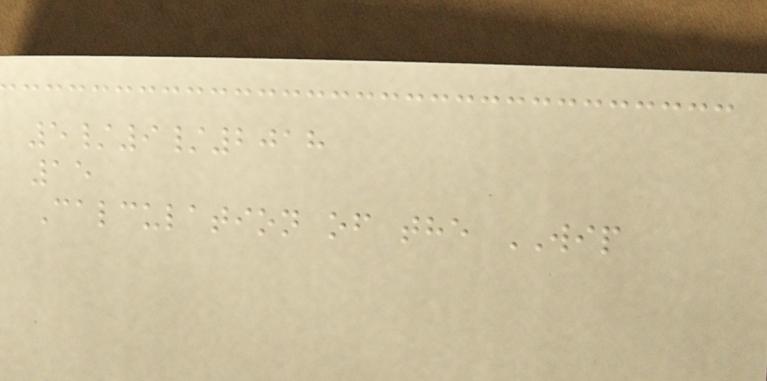5/9/2018
15
Calculation of the WIP
